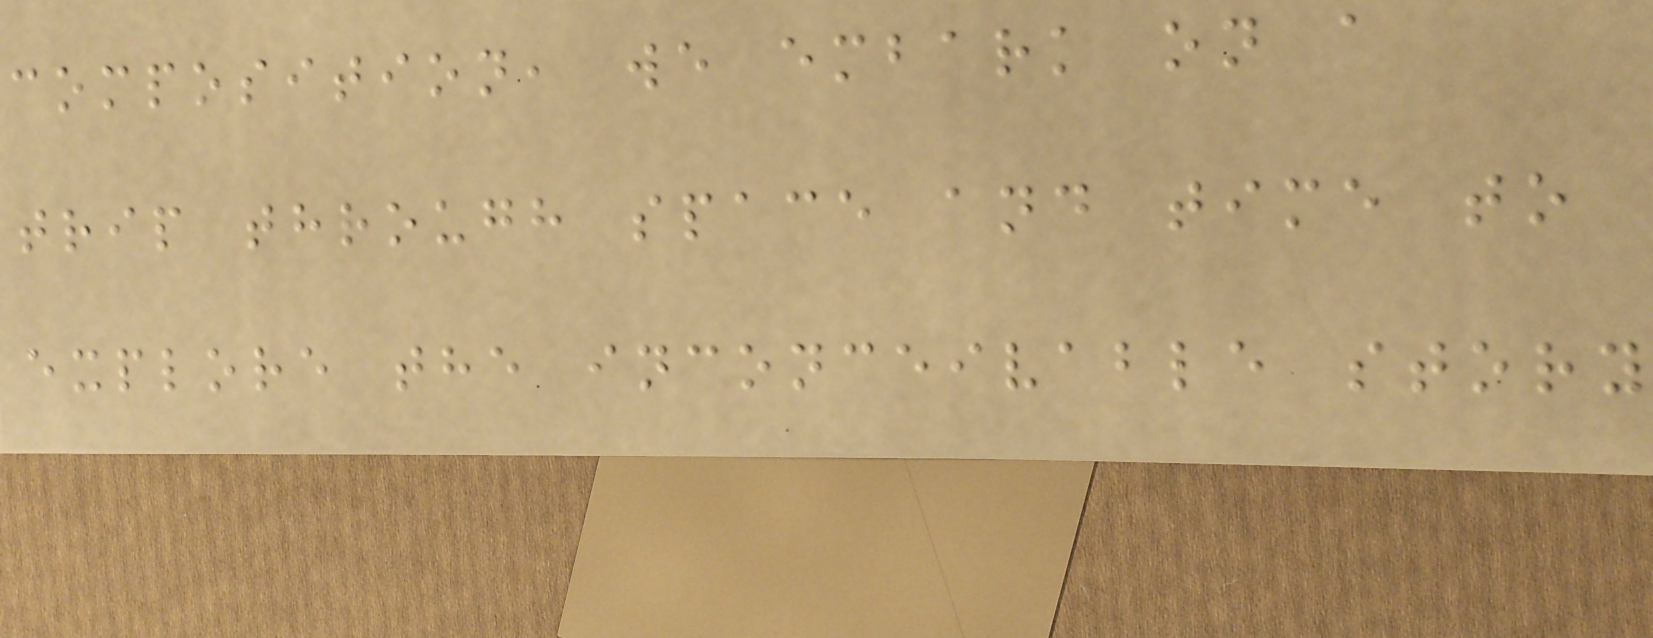composition, we embark on a
trip through space and time to
explore the inconceivable story
